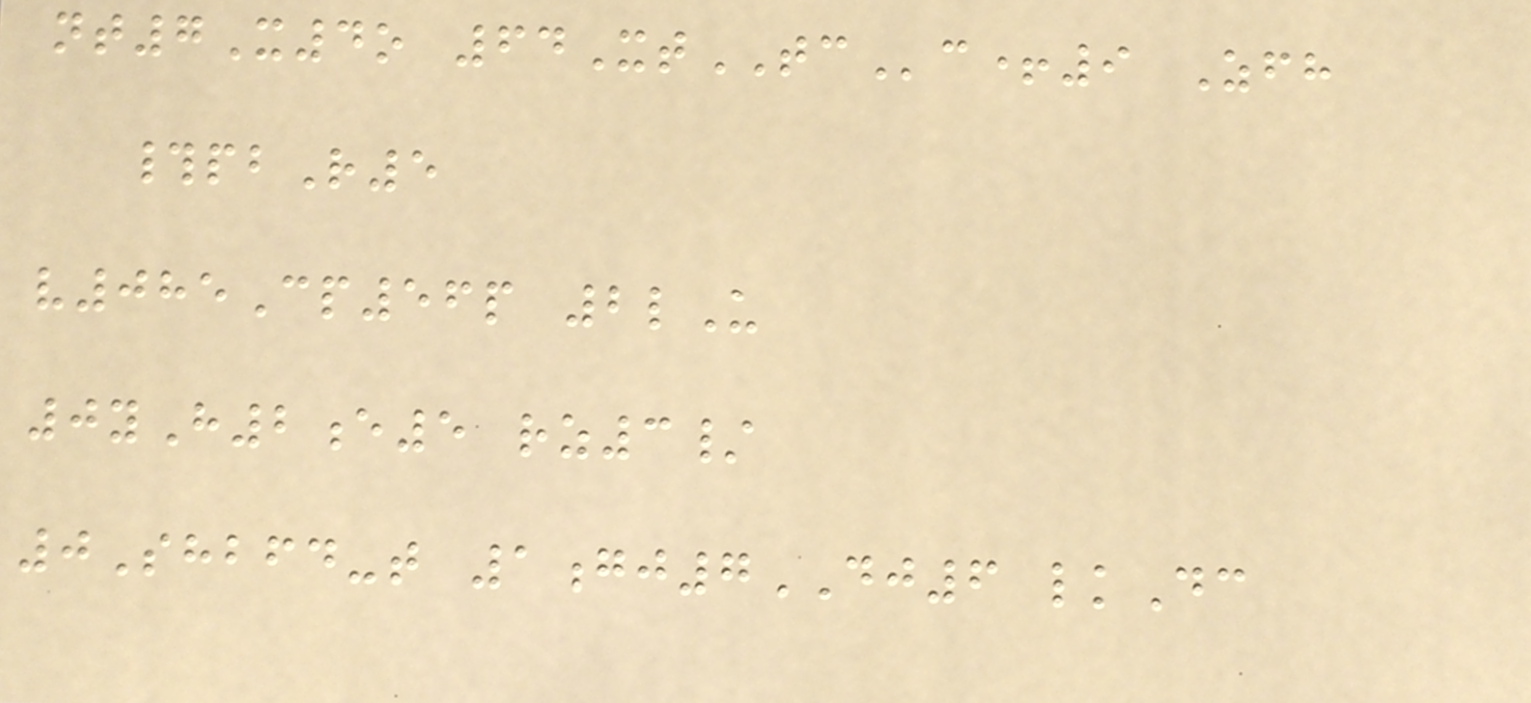nt7X4o 64XtTCc+9 Zfh
#pbR5
v085Cp56p 2lU
0yH2e5 rz3/
0Shbfd-t 1gj7DJ6 lkDc
